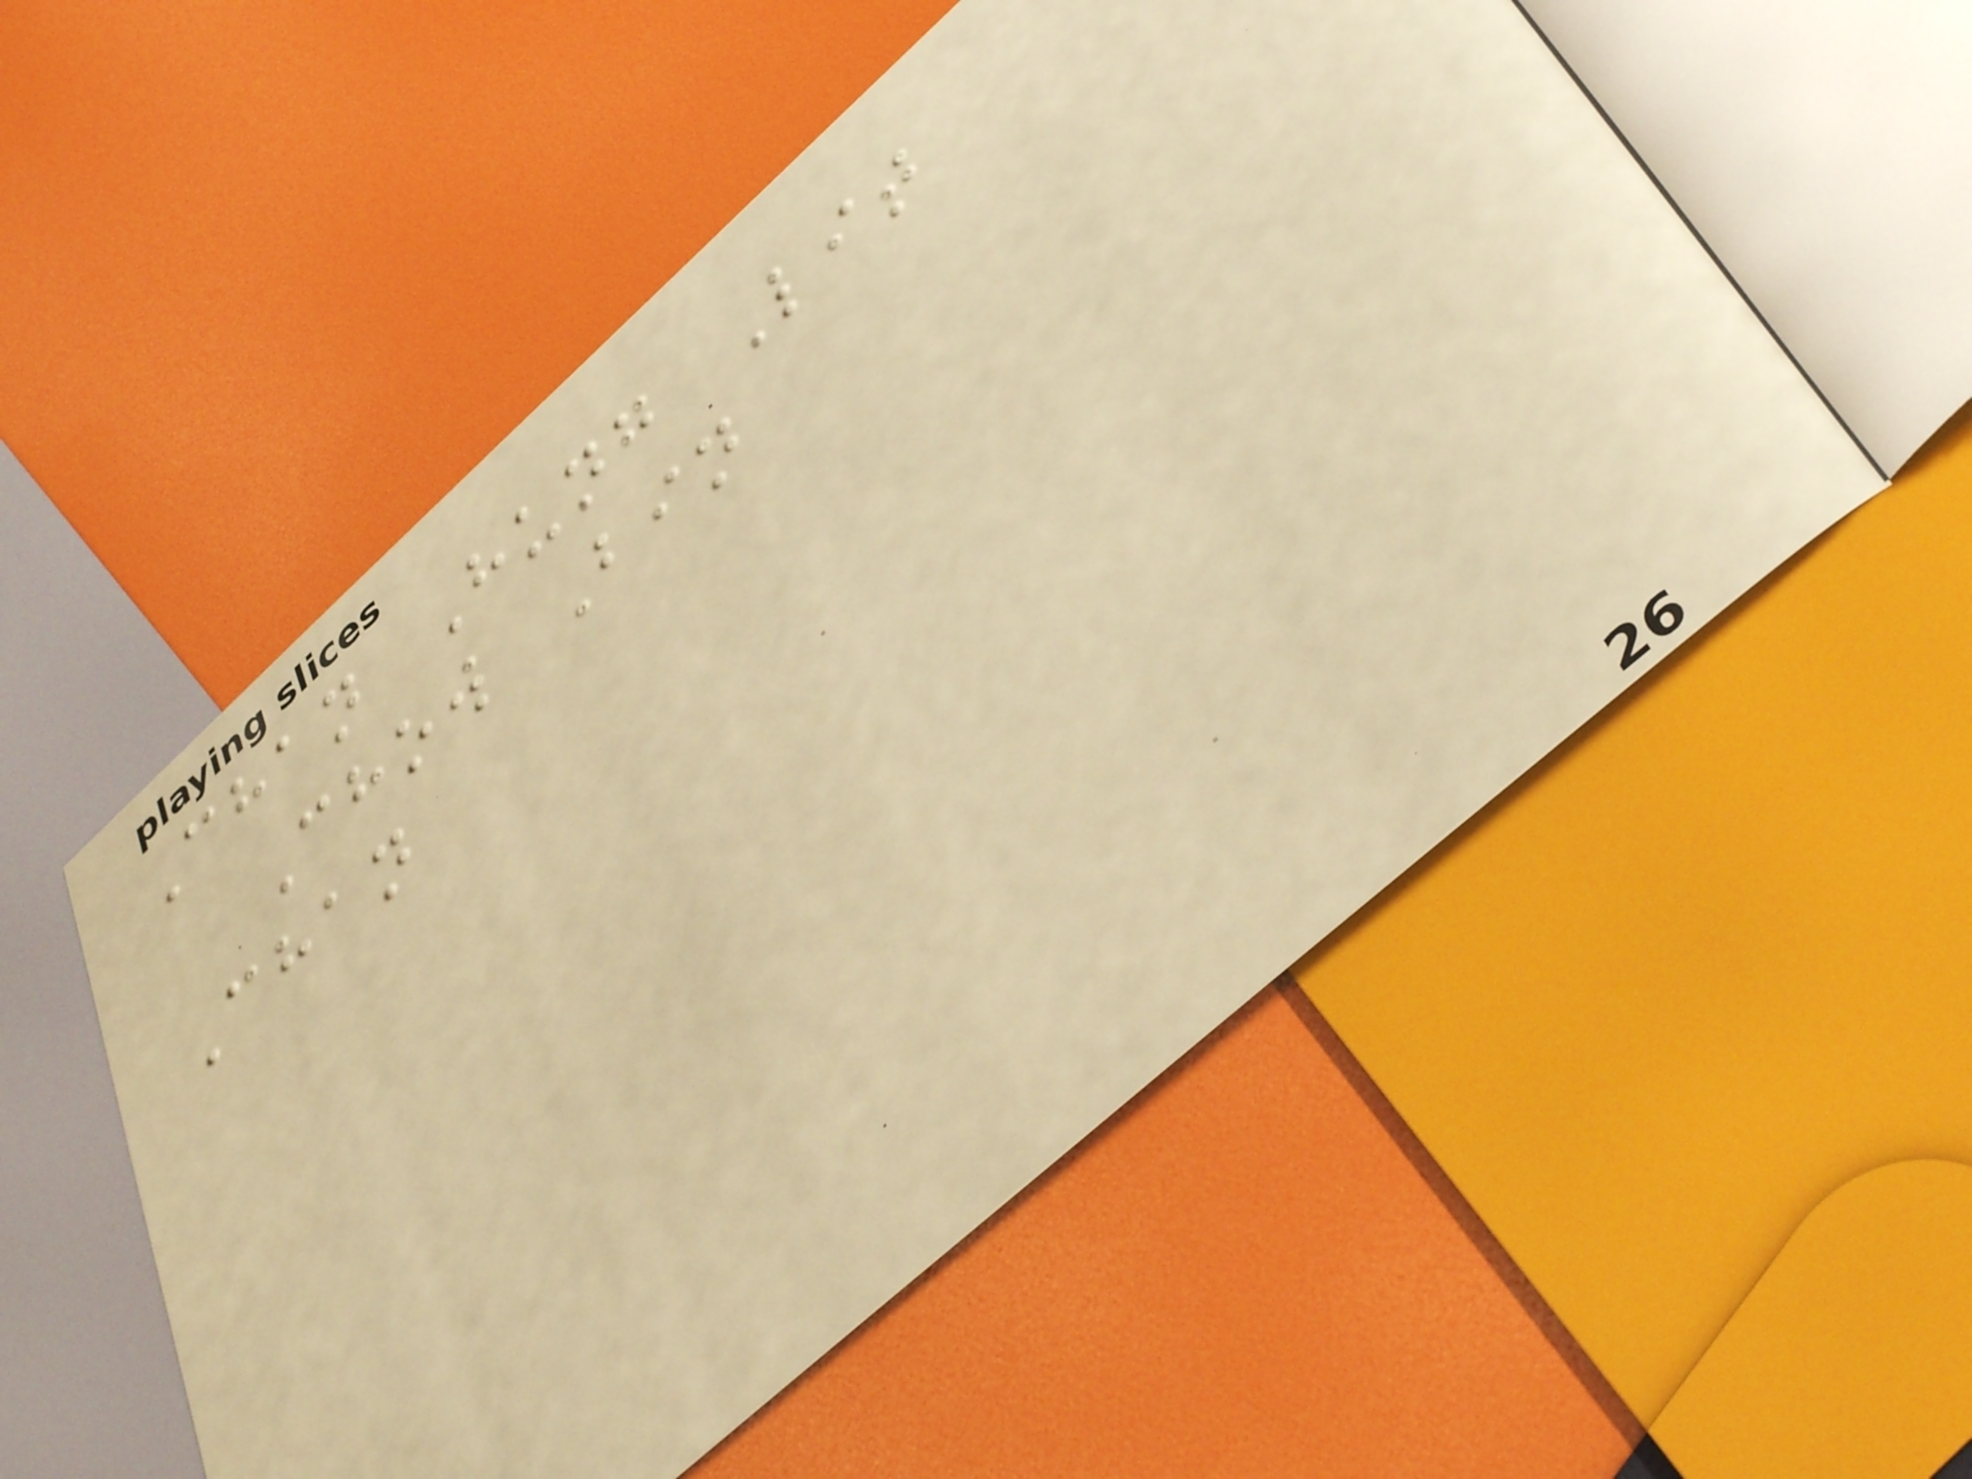Chan Hung Lit
Chow Bin
Chan
